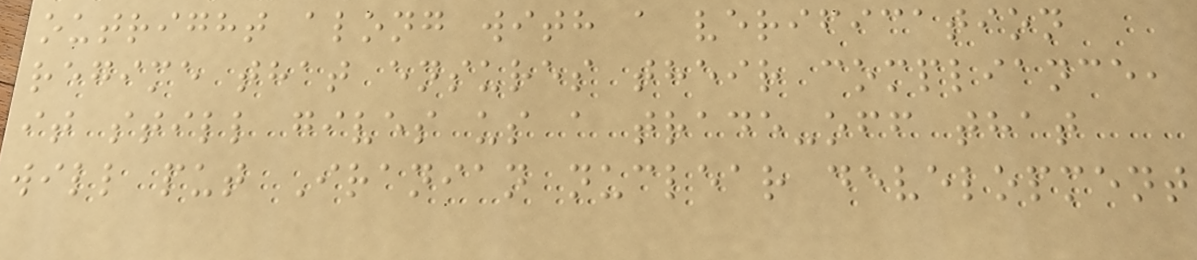outright along with a verification
regime that ensures their compliance,
it still gives us a trade-off that
will put Iranian nuclear development
